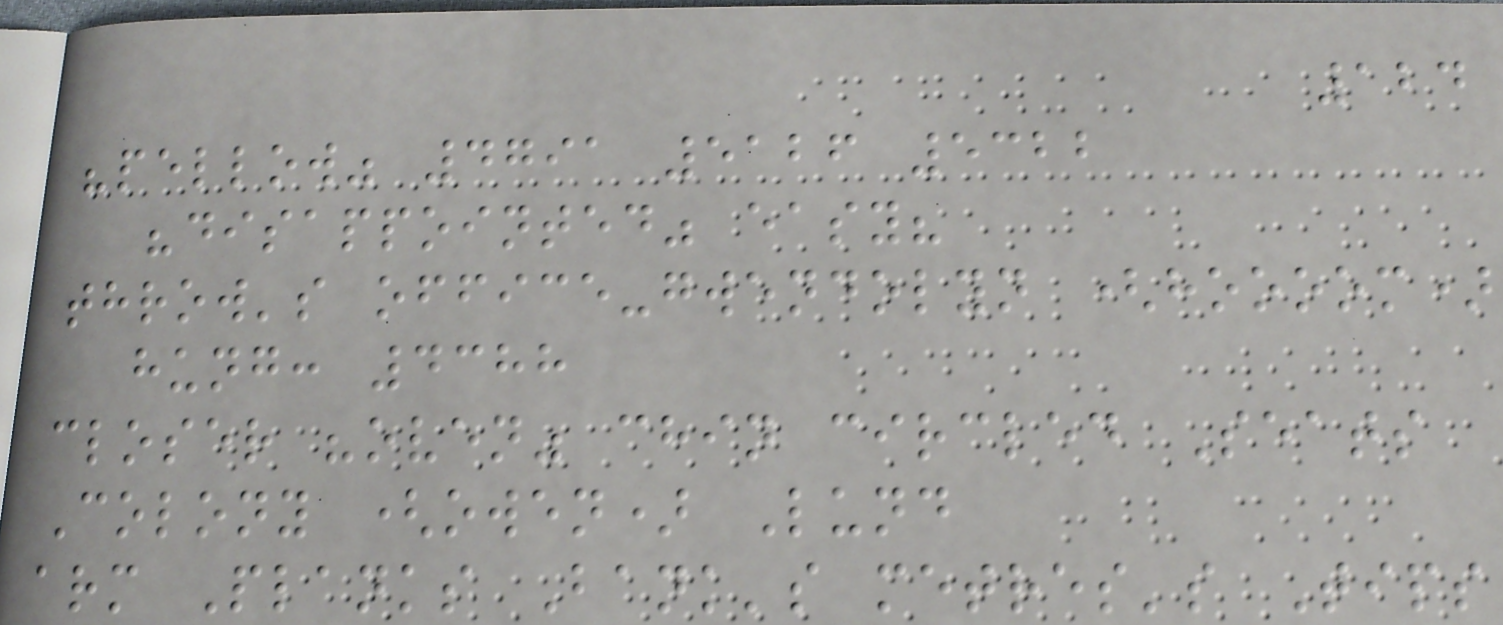124
"pellow" 4791 5126 5322
"disappointed" easy?
throw's office-gwendolyn (hoooom)
hung: 4388
closer "oven" chin circled Seats
Colony (owen) Lund
arm Planks Bank's metres's Tips
